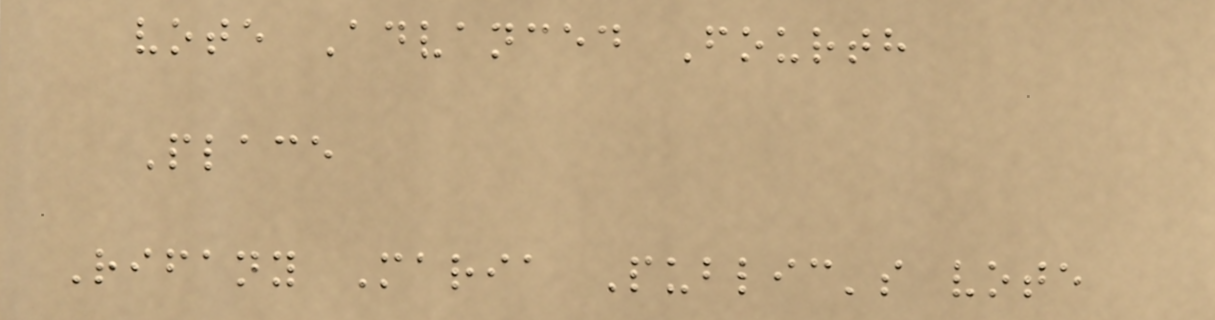vote Advanced Fourth
Place
Rifany Maria Public's vote
